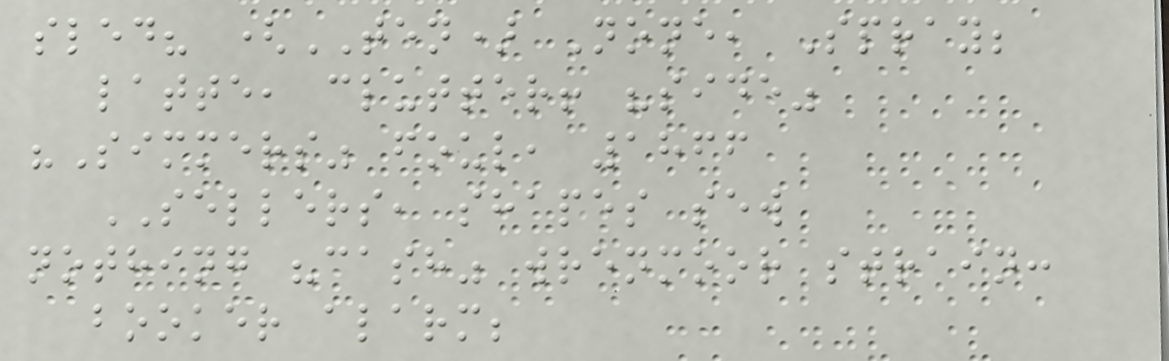sled? (TEN) None, Spray;
latte, clutter! "side"
"Simmers" foul, 1866
SELLERS, shapes sew
nothing "cash" wrenmoor strain:
booker alarm;
